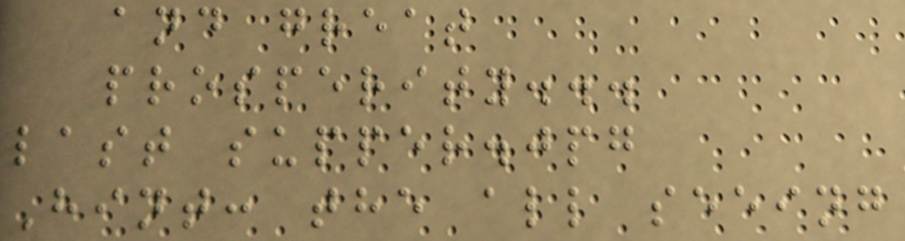and great
prosperity...
last supper.jpg
Hint: the all seeing
